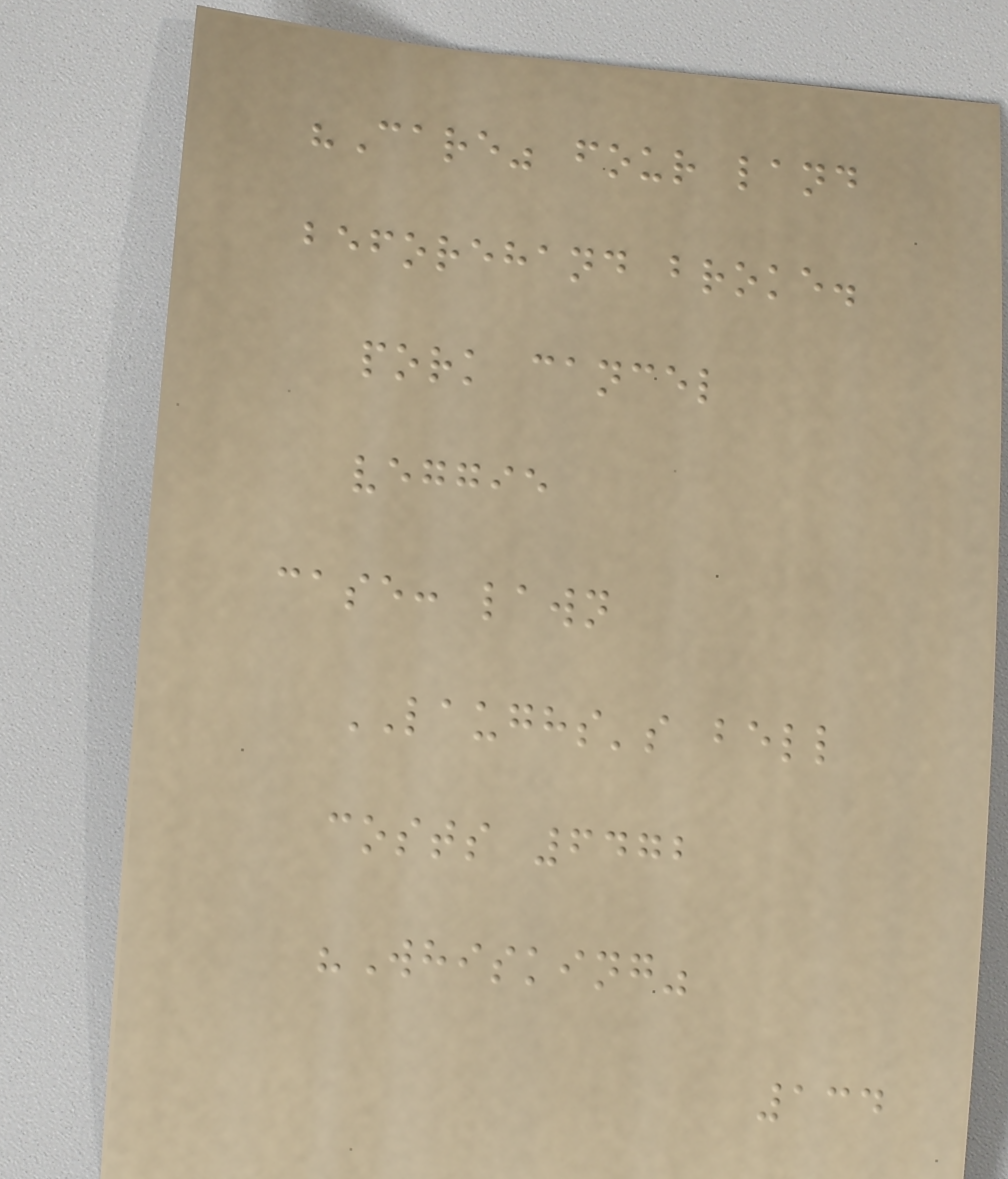"Care" four land
beforehand broke.
pork cancel
veggie
case: lawn
LAUGHS's bell
costs 6472
"Whisking"
134
